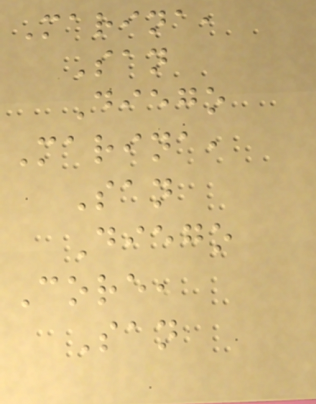Marina,
San
Diego
Marina,
San
Diego
Core,
San
